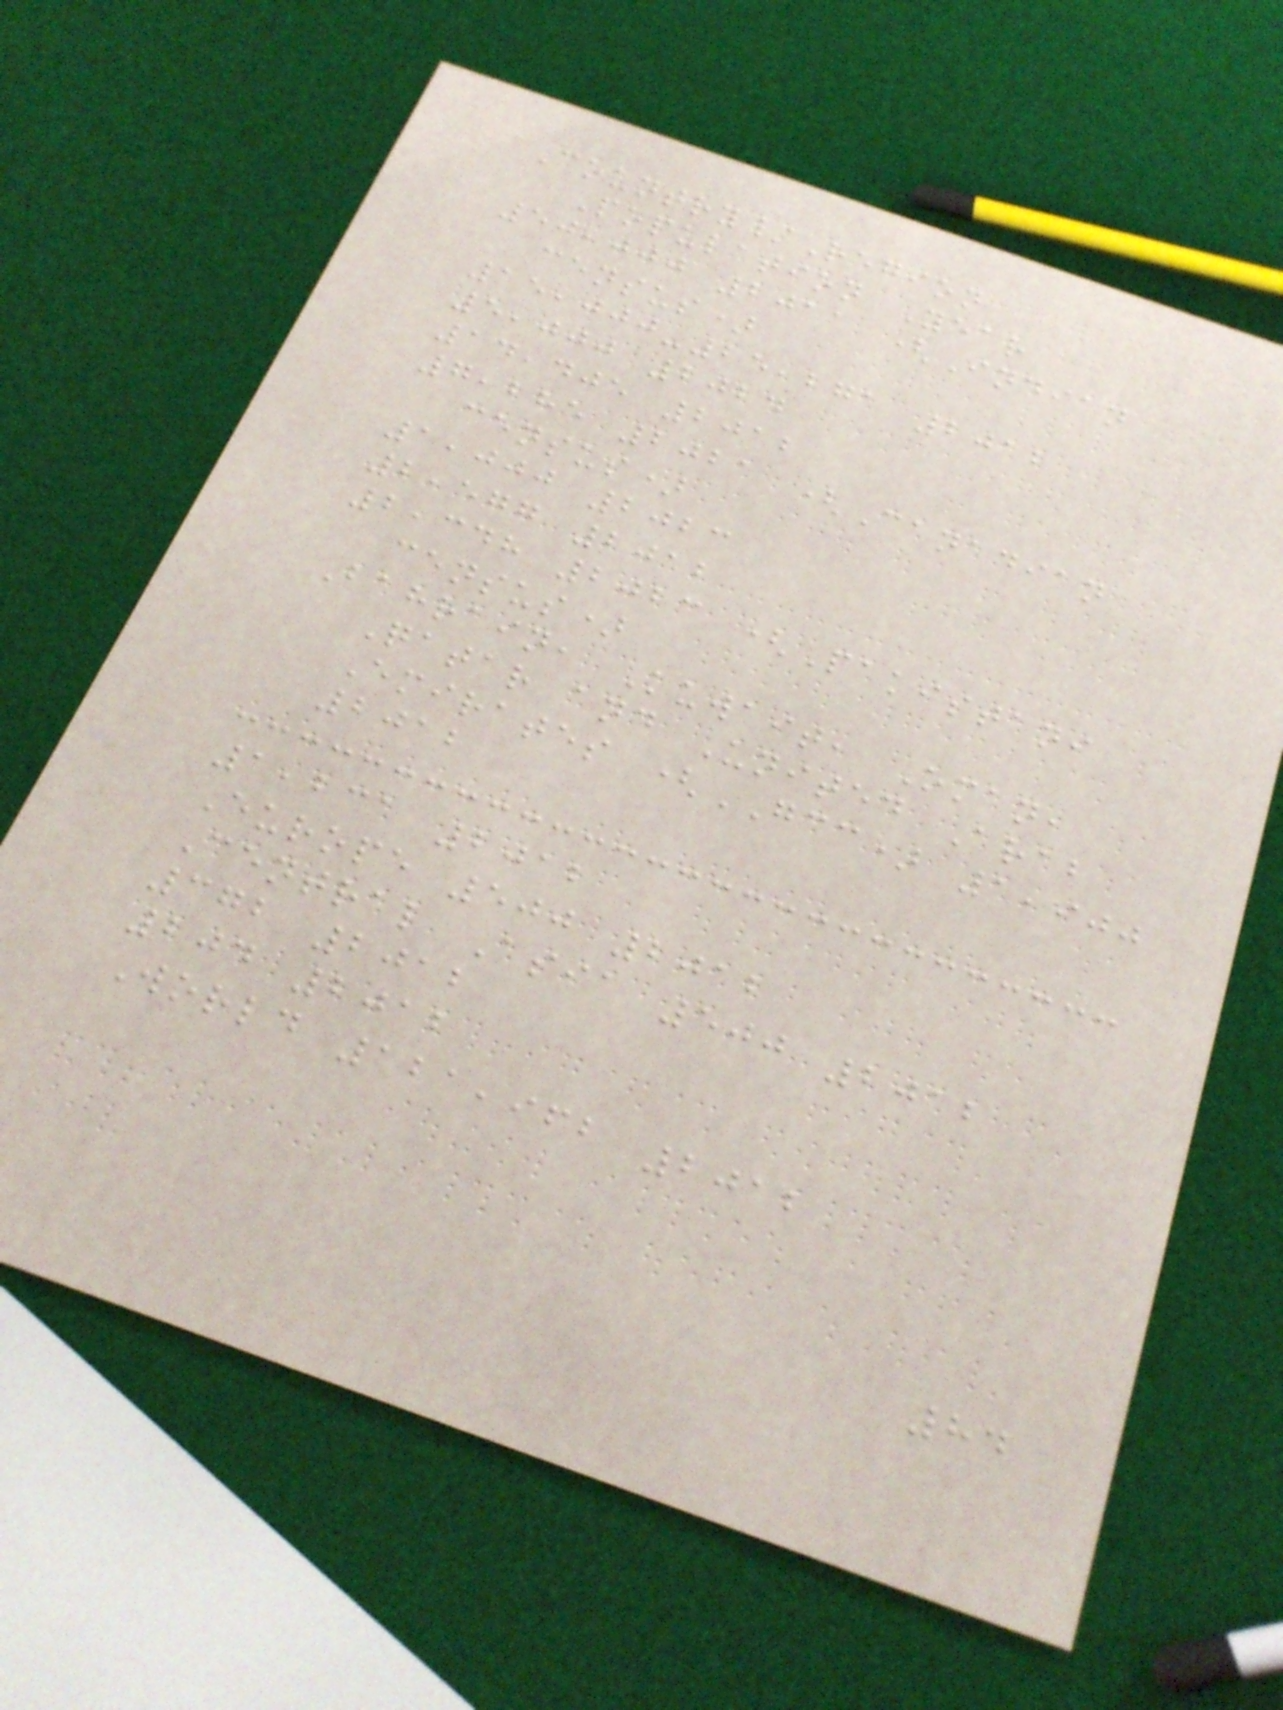Country/Region
Population Year
50,000 2011 (Indian
census)
15,000-25,271 2012
5,000 2024
14,405 2012
7,285 2021 (Canadian
census)
1,000 2023
2,577 2012
2,348 2023 (Pakistani
census)
Bahrain, Kuwait, Oman,
Qatar and United Arab
Emirates (GCC) 1,900
2012
1,231 2012
Europe 500 2012
Central Asia 500 2012
372 2012
204 2012
World 121,962 2012
84
